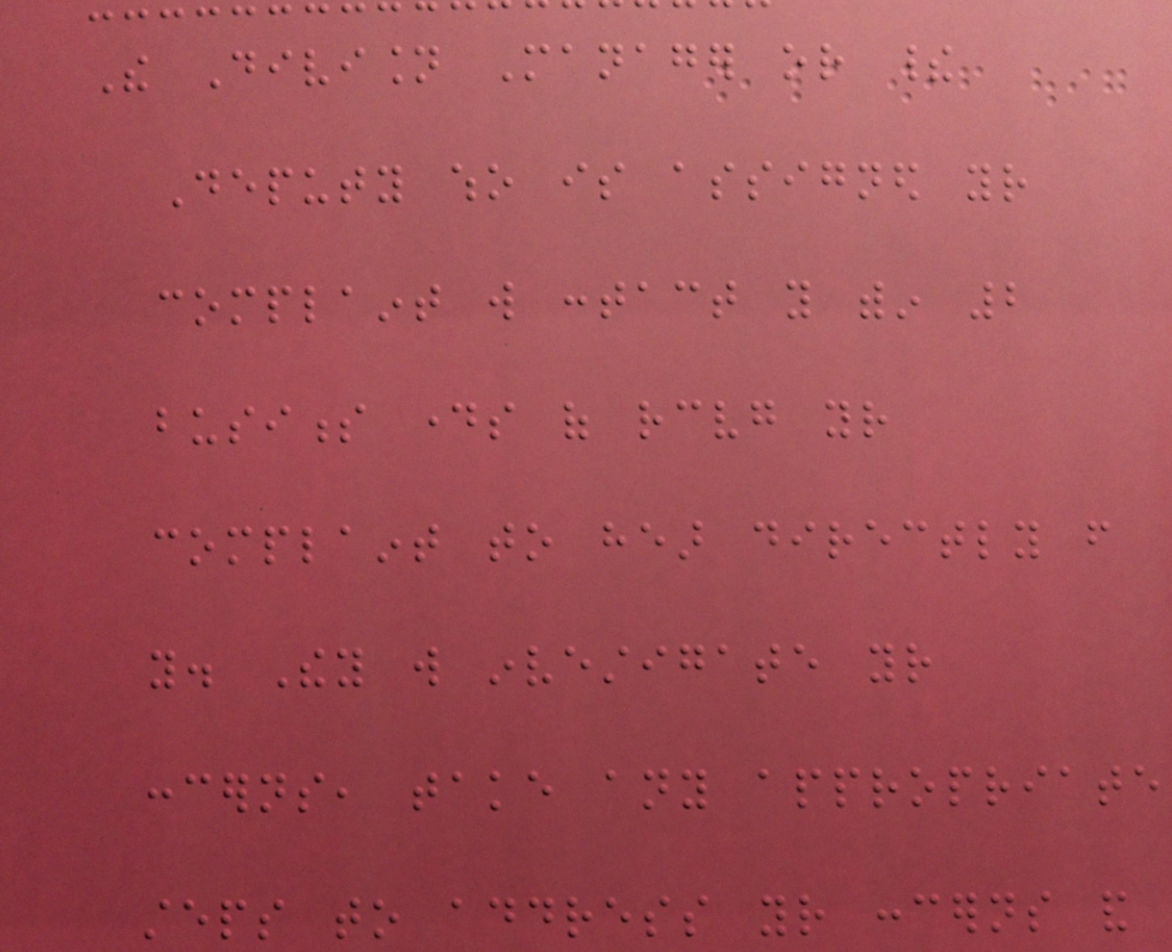The Division Manager or their
Deputy who is assigned your
complaint will contact you within 2
business days of receiving your
complaint to hear directly from
you. They will investigate your
concerns, take any appropriate
steps to address your concerns and
